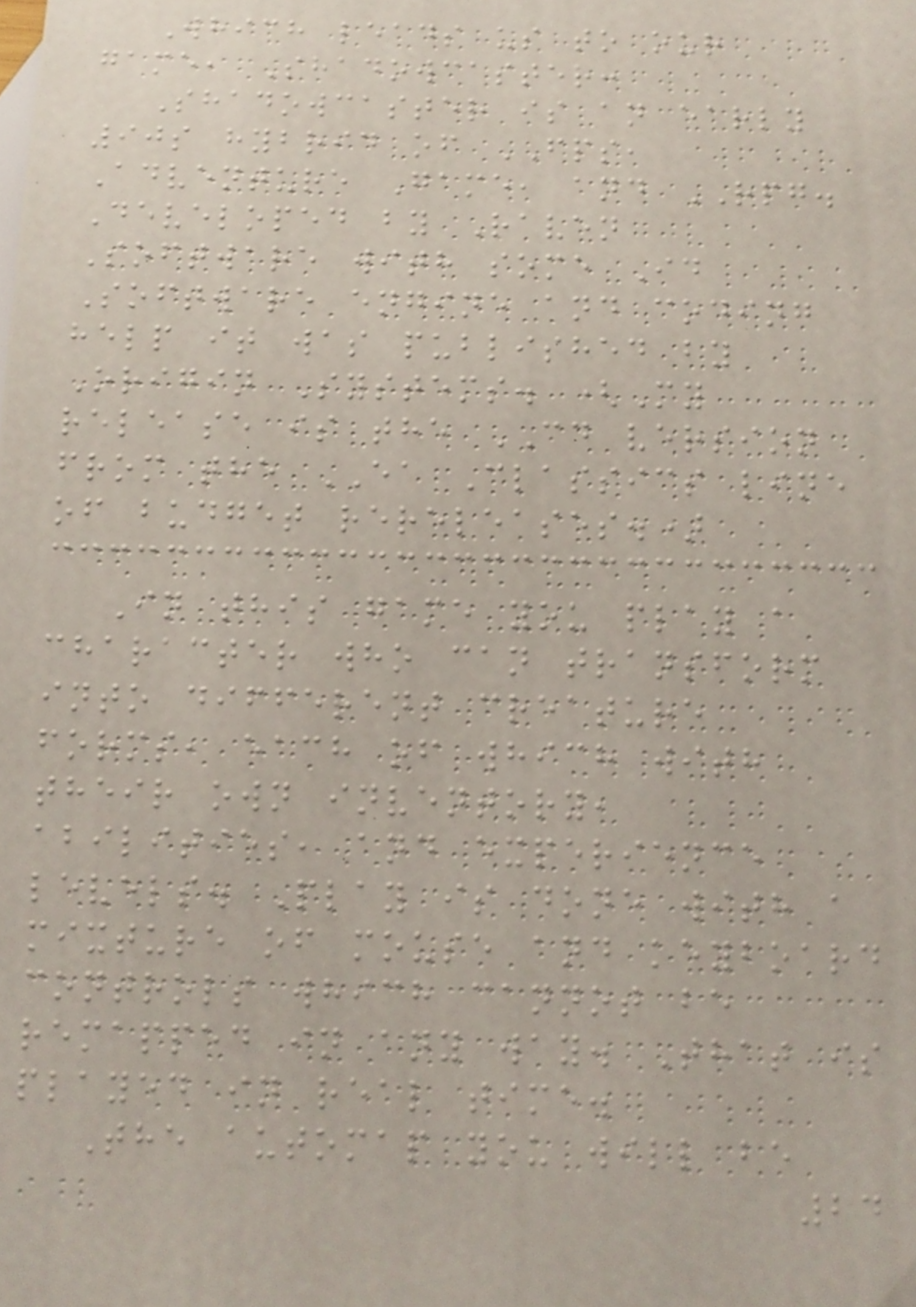Which leads us to our
game, Shadowcaster:
Shadowcaster is an early
90s hybrid of FPS,
Adventure Game, and RPG.
Developed by Raven
Software with some Id
Software engine and coding
help it was published by
Origin Systems. (My
release is the CD version
from the EA Classics line
of budget rereleases.)
In this game you play a
character who can transform
into different creature
forms, each of which with
their own inventory,
abilities, and experience
levels. Play is done with a
mixture of mouse and keyboard
controls which cannot be
remapped in any way. That is
played in real time.
The automap you will be
24
